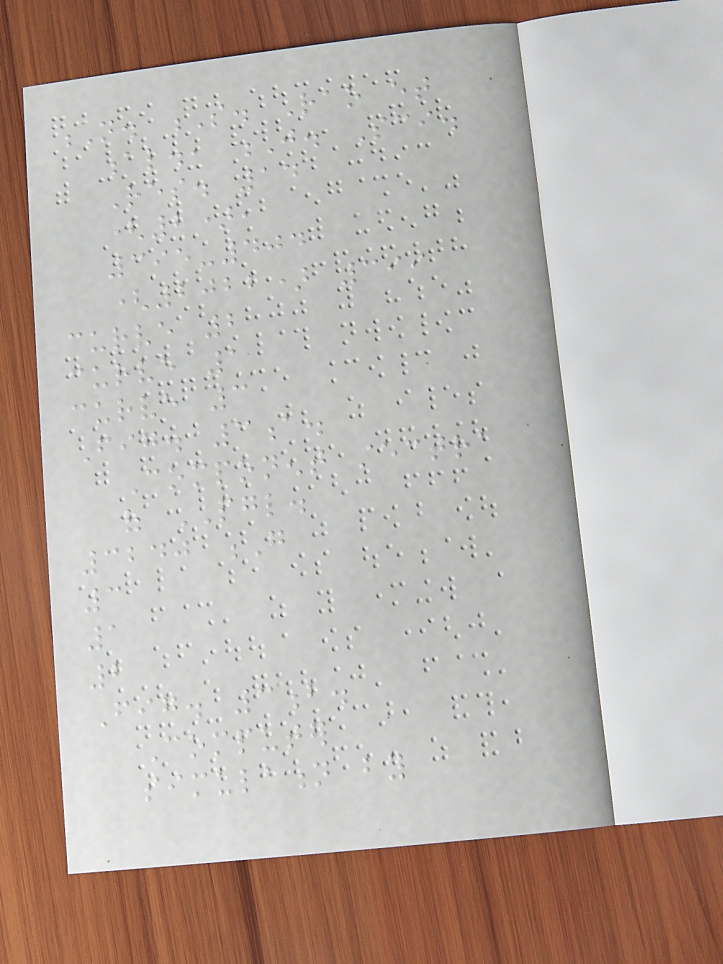N. S. Rao et
al., J. Sci.
Res. 14
(2),
395-404
(2022) 399
curve 2
curve 1
curve 3
Fig. 3a.
Component stectra
of PGL.
3240 G
3
1
2
Fig. 3b.
Computer
simulation by
